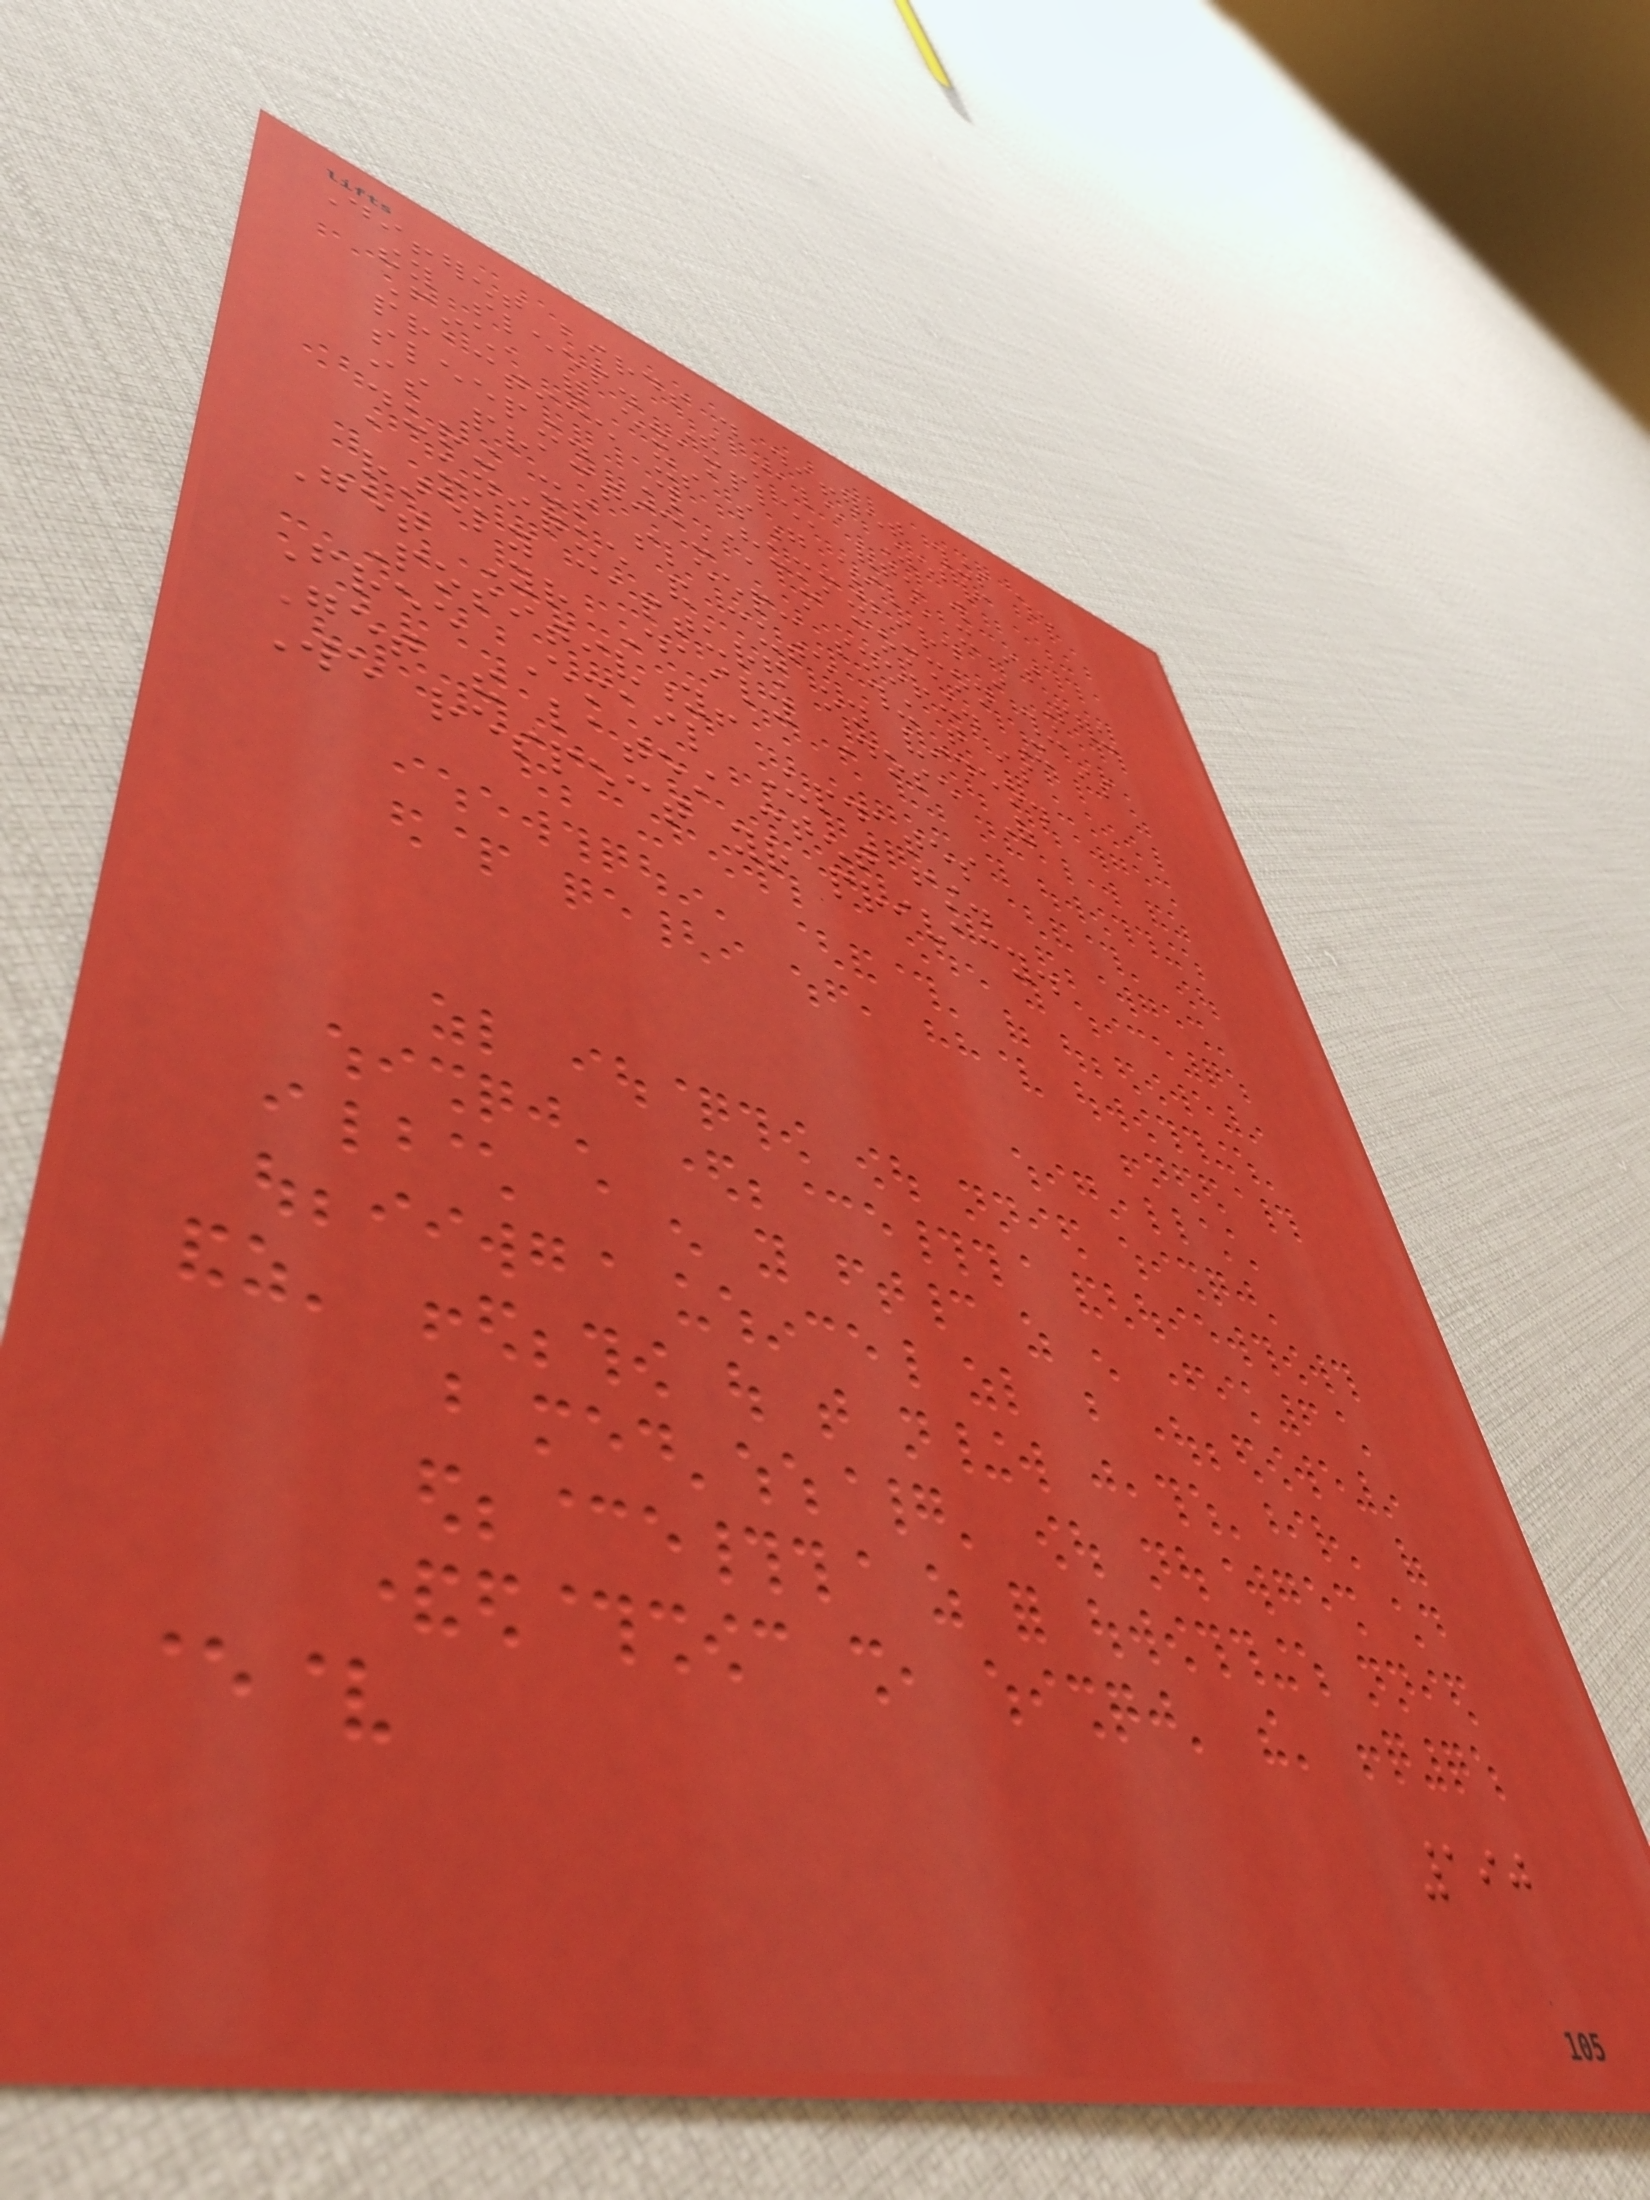Different birds do different things when
they sleep. The male Zebra
Finch, for example, often will
practice its song while it is
sleeping. This Hummingbird in Peru
is practicing a more common thing
during its sleep: snoring. It is
a unique and cute thing that is
rarely captured on video.
Get Your Daily Dose Of
Positivity!
Free Email Updates
Get the latest content first.
We respect your privacy.
190
